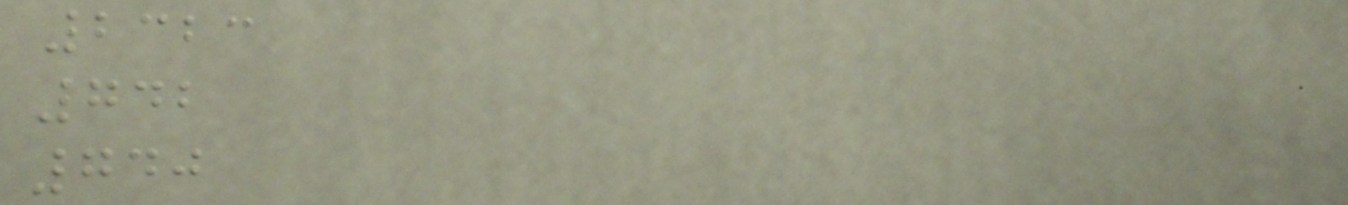2323
742
740
